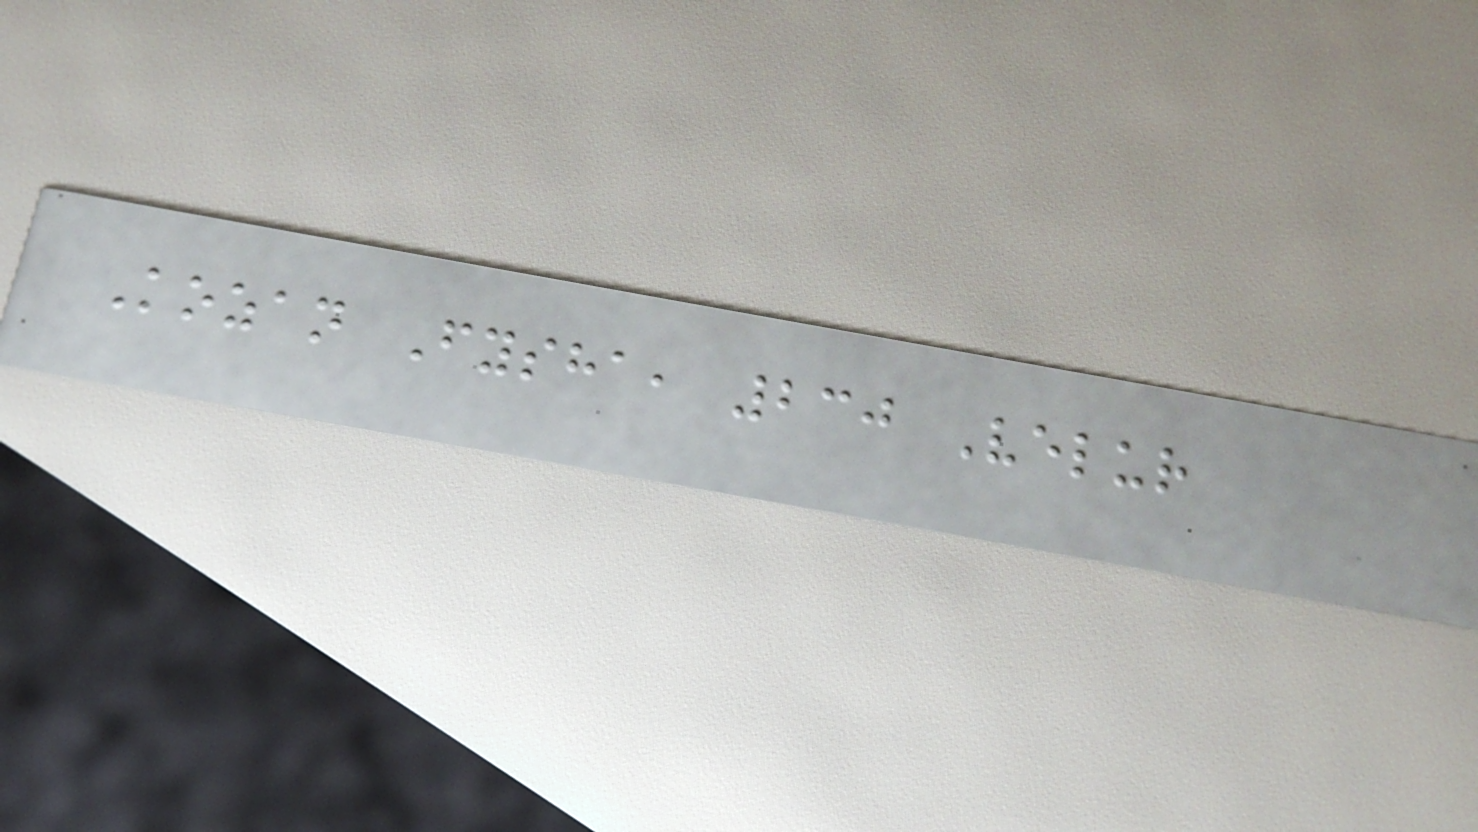Kozan Fysha, 230 Velur
